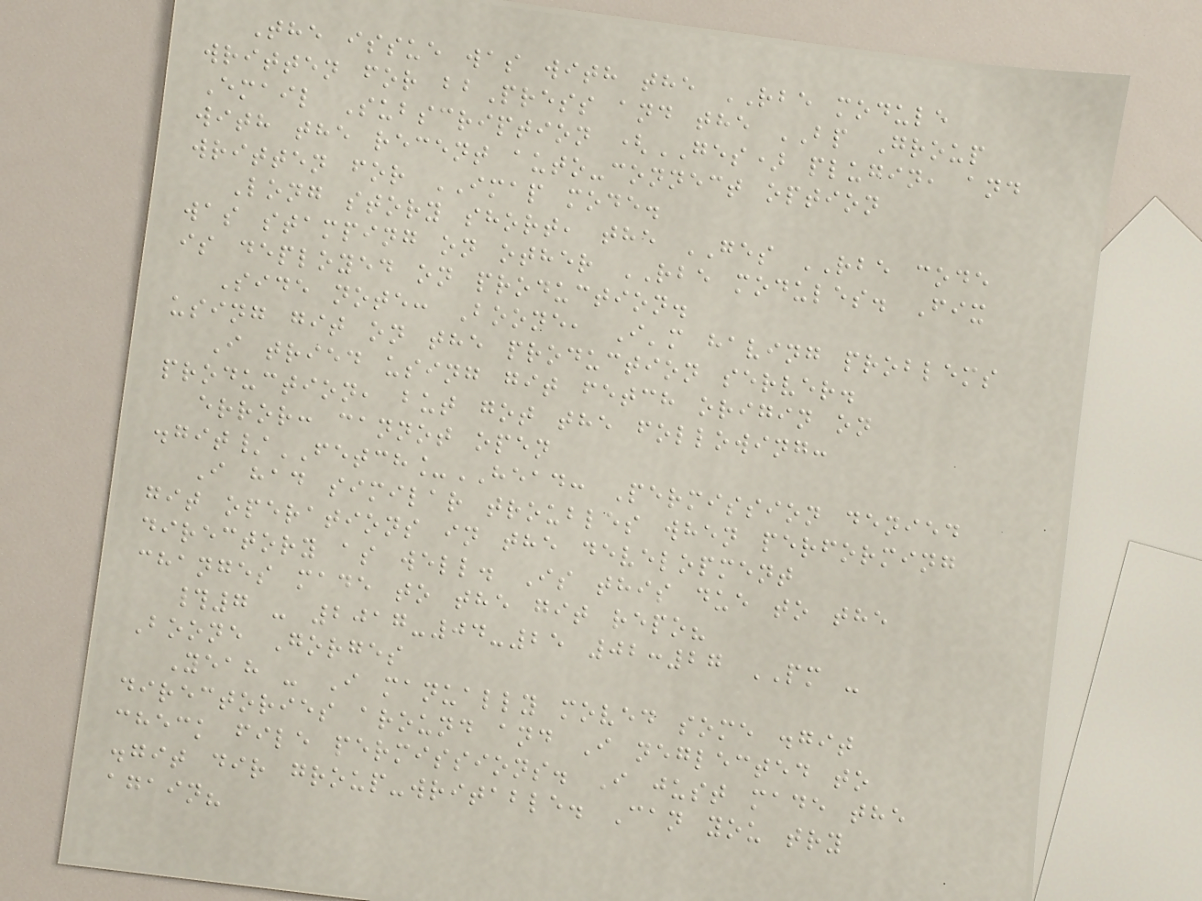The issue was with the RBE module
written for bbPress and the BP Group
Email Subscription (GES) plugin, and
with the recent auto-connect option
written for IMAP mode.
Long story short, the GES RBE code
was stamping on other RBE modules. Fix
is deployed on production.
Side note: Boone, I'm having problems
using git on the production server.
I tried using git fetch origin on
production, but got the following:
error: cannot open
.git/FETCH_HEAD: Permission denied
I had similar troubles when performing
git operations in the development
directory as well. Is this due to the
changes made to the git repo?
#7 - 2017-04-25 02:27 PM -
Boone Gorges
Yeah - I manually moved some .git
directories around and I neglected to
check file permissions. I just made the
.git dir group-writable. Can you try
again?
